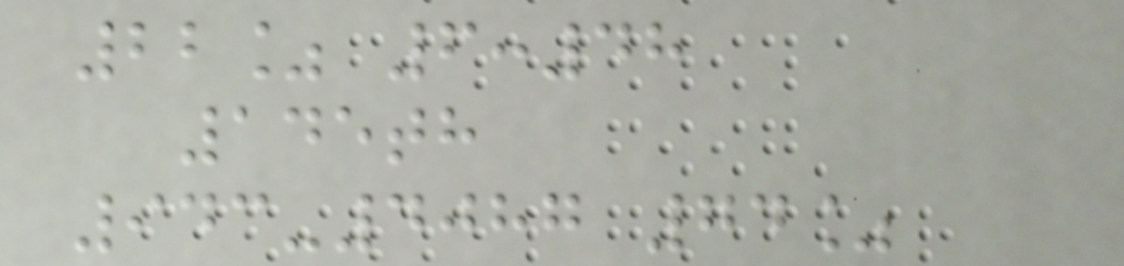22% 6:48
145th
943-4087 74%
